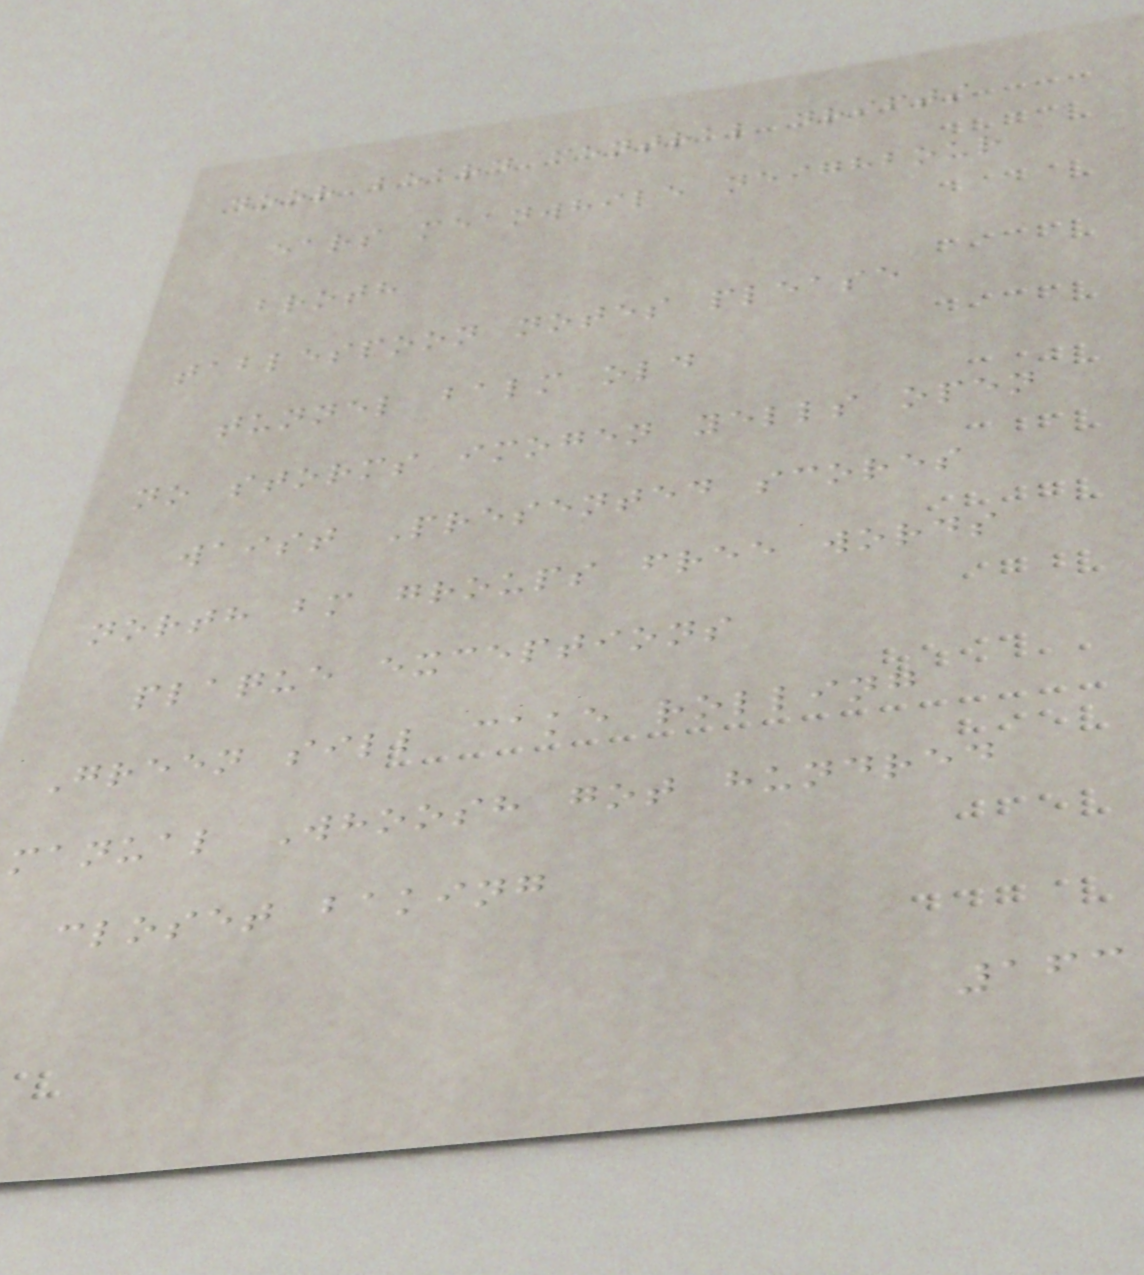door beard central drifts
ears meanwhile neighbour
broth
tablespoon notes please
tunnel balm old
no storms imogen yells open
waist Presented scores
north bm groups free words
plaque exceptions
Green sill cake rolling
manual Whoosh got hundred
closet baking
163
